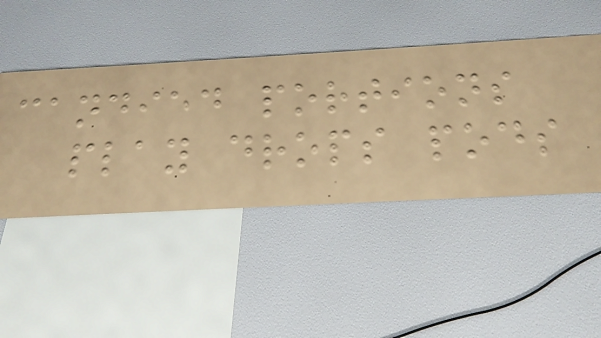candied portions
play drops pods
